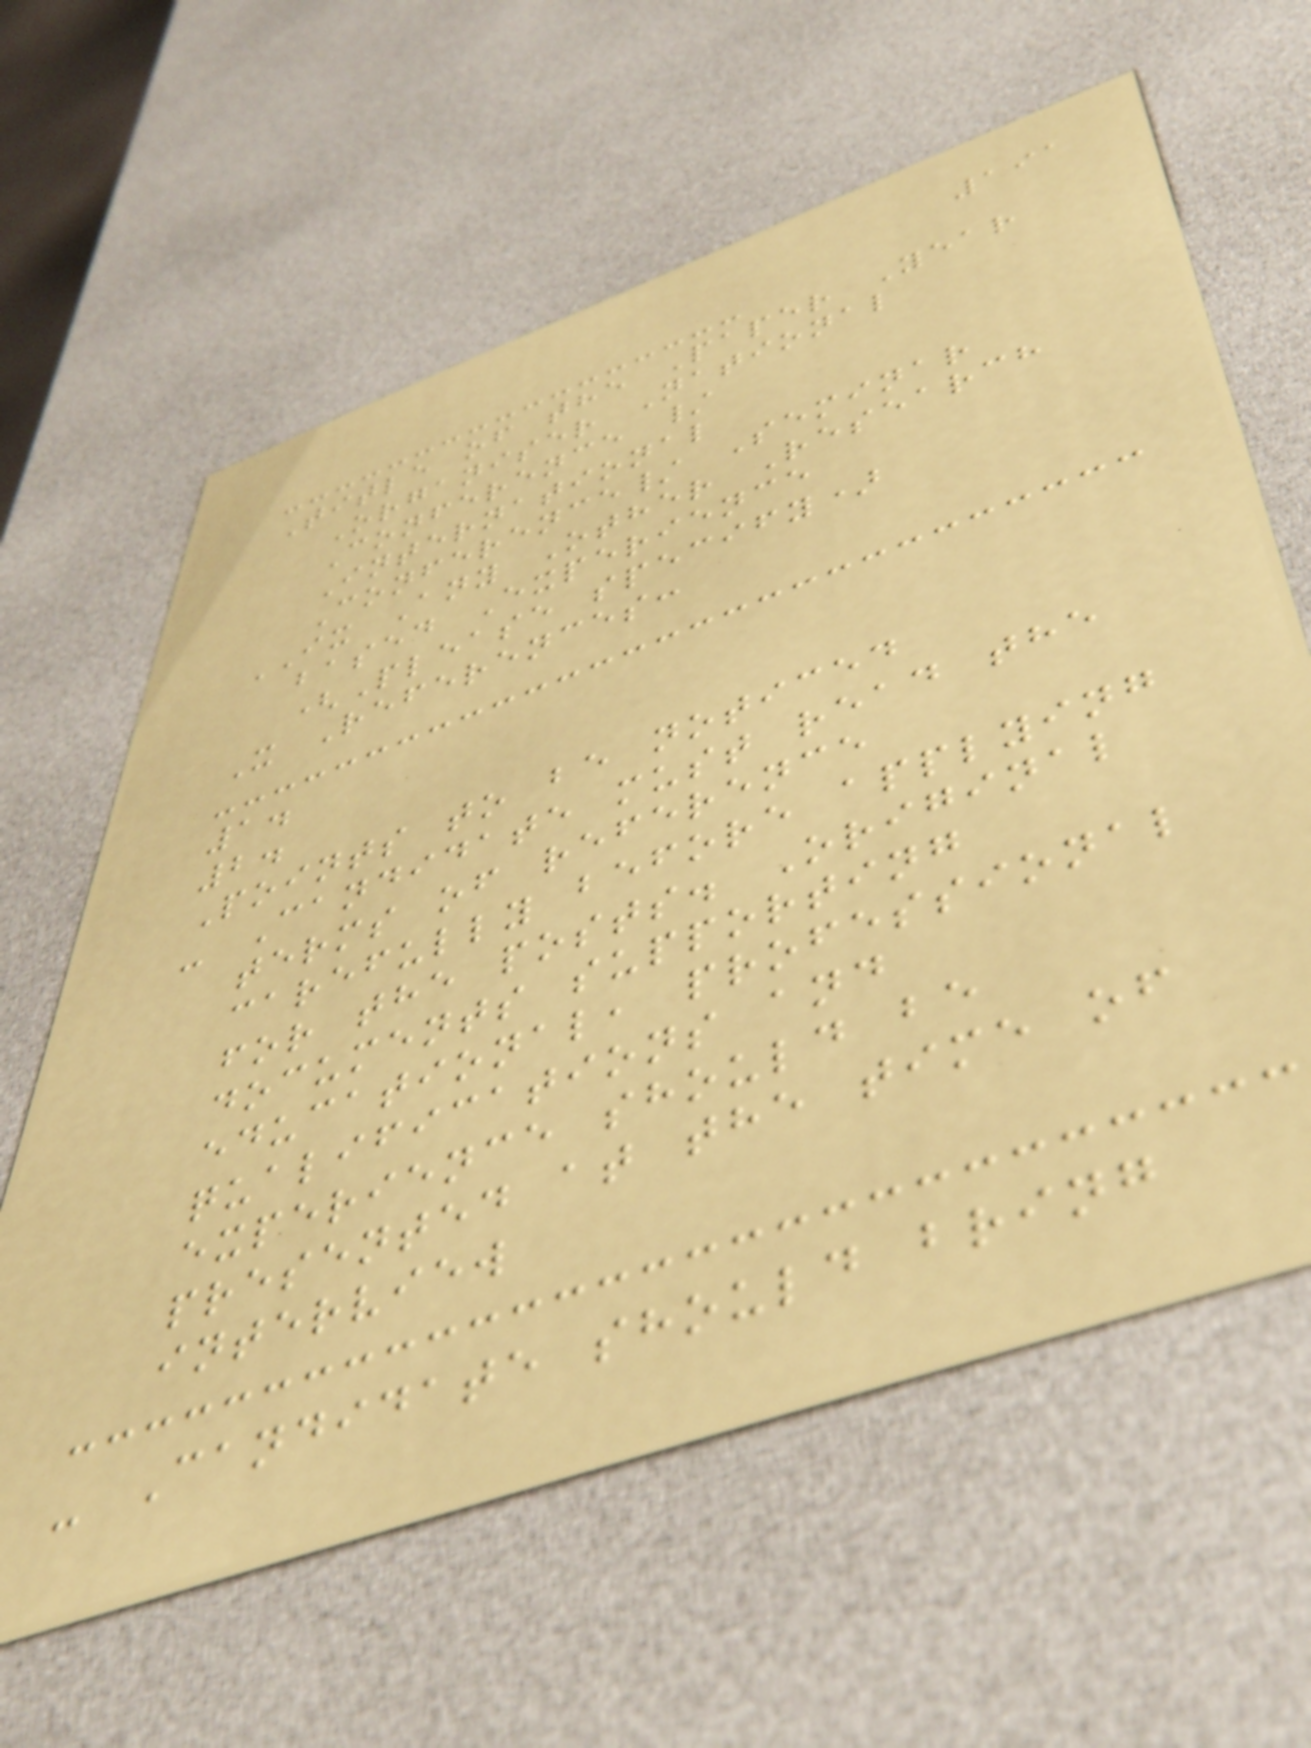191
Title of the Paper Year
Organiser National
Conference /
International
Conference/ Seminar
IX Any Other Research
based Experience
(Please specify)
X References:
1.
2.
Points to be noticed
- Candidate must read the
terms of reference
carefully before applying
for the posts. Original
documents supporting
educational, professional
qualifications and
experience should be
presented at the time of
interview
- Candidate should bring
